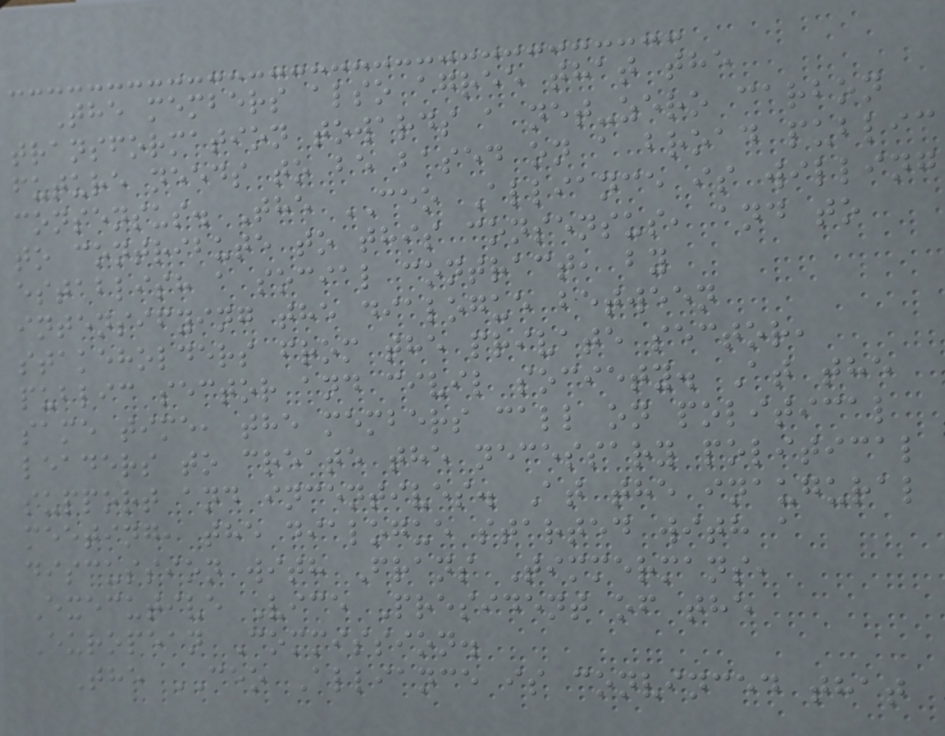The members also agree that the
transformation towards a net-zero carbon
future needs to be based on a broad public
consensus. The CEO Alliance is willing
to contribute to this consensus, and to
establish a social contract, by
intensifying the dialogue between
stakeholders from the private sector,
public sector and civil society. At the
same time, the members call on political
leaders to create the necessary political
support and incentives. At the inaugural
meeting, the dialogue started with a
discussion with Frans Timmermans,
Executive Vice President of the
European Commission.
The CEO Alliance is convinced that
